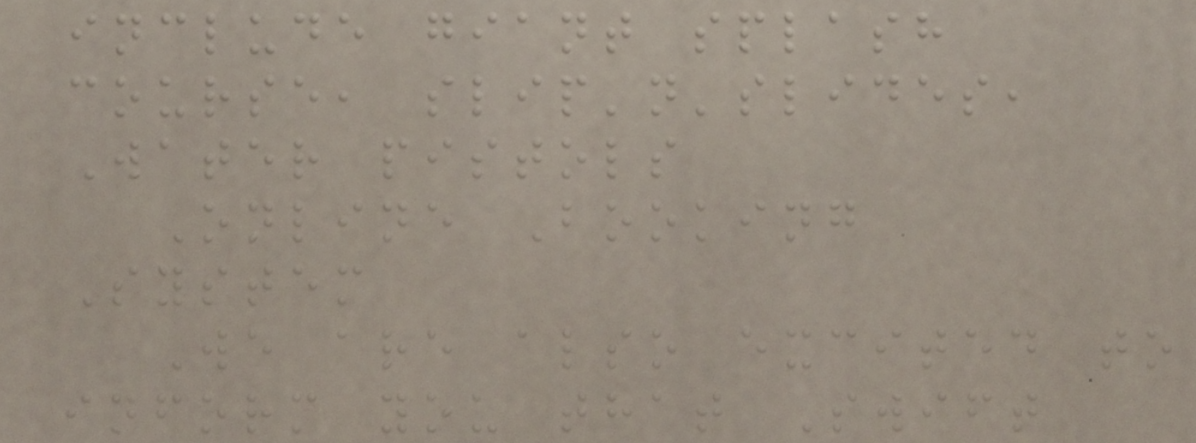include giant splash
course, slip'n'slides,
Water pistols
Online Booking
System
We are also excited to
inform you that Swift
